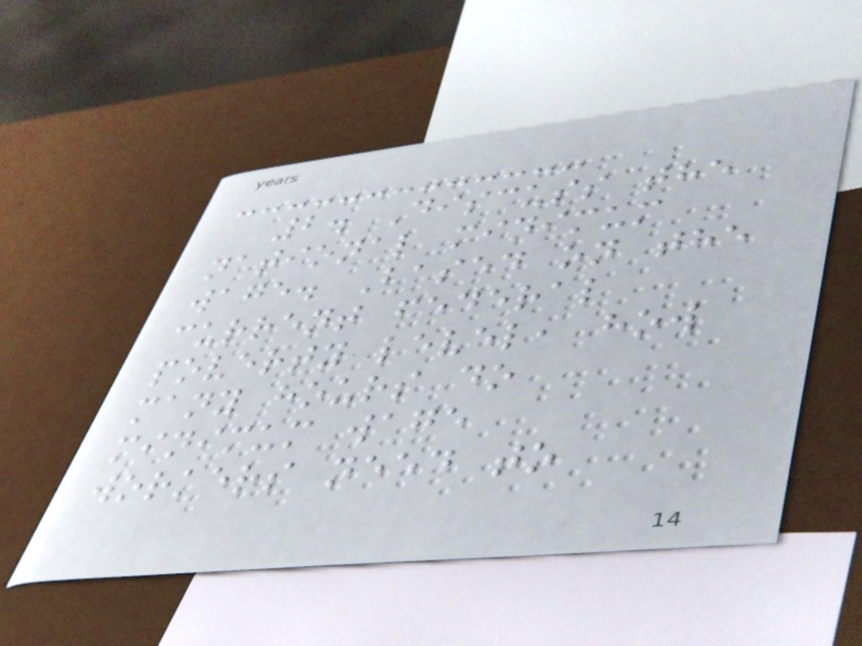2. Discuss the
national minimum
wage. Based on the
current federal
poverty level, how
many hours do
minimum wage
workers need to
